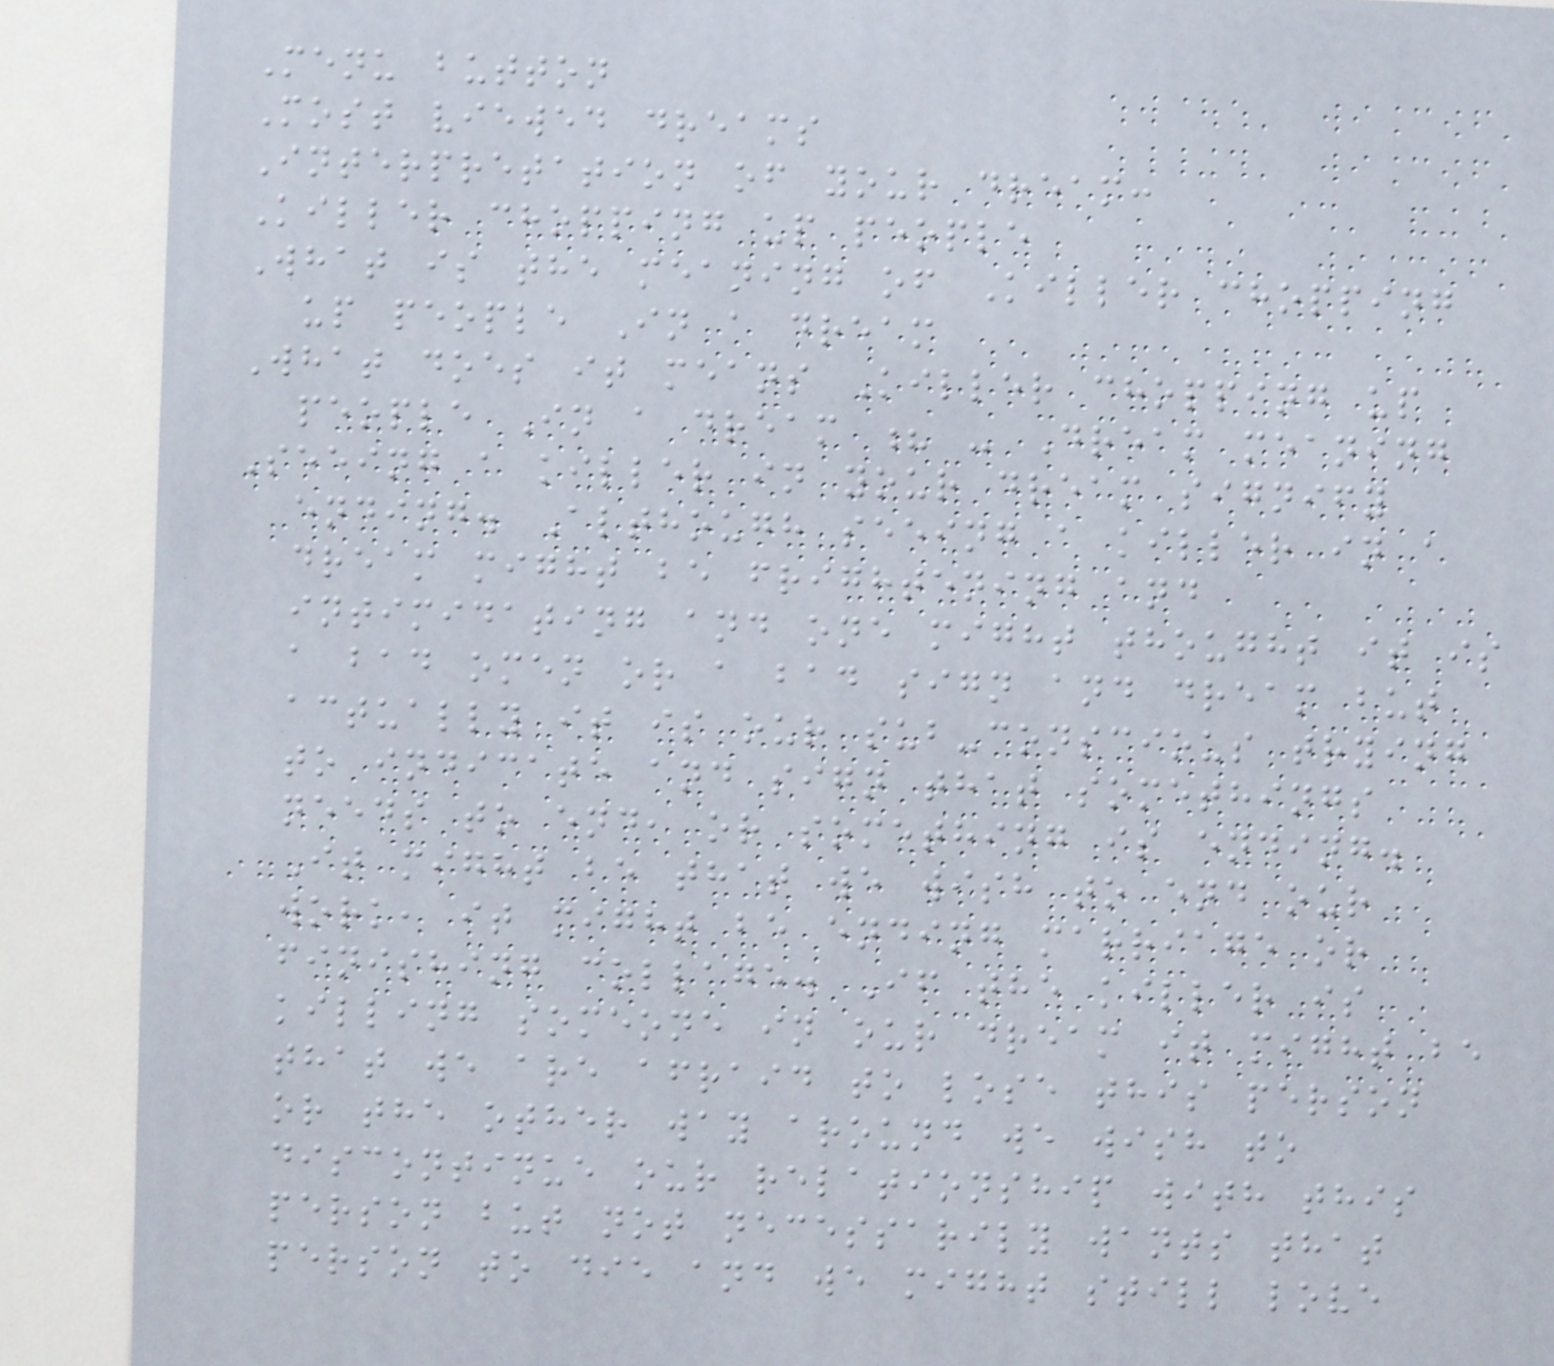Menu button
Most viewed dreams
Interpretation of your dream:
Killer chopping up people
What is the meaning of Killer chopping
up people In a dream
What does it means Killer chopping up
people In a dream ? - Dream meaning
Seeing a killer in your dream signify
ending. Although seeing a killer in a
dream might be frightening and
intimidating and one might thought it is
a bad omen or a bad sign and dream but
actually it is our sub-conscious trying
to indicate and sign that somethings
needs to end, or something is ending.
It might be that we wish to end our
work, it might be ending marriage or
finishing collage. If the killer is
killing someone in our dream it might be
that we are afraid to lose this person
or the other way around we wish to
discontinue our relationship with this
person but not necessarily wants that
person to die and we might still love
